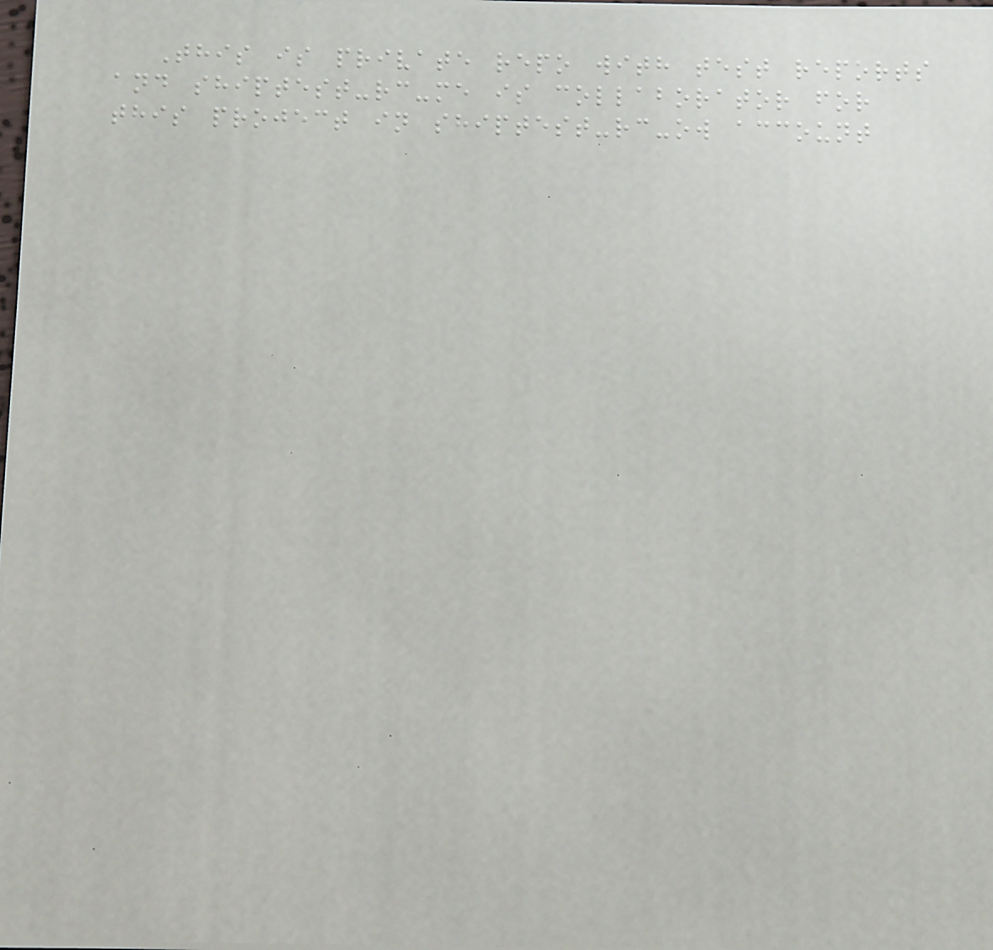This is private repo with test reports
and shiptest-rc-me is collaborator for
this project in shiptest-rc-ow account
